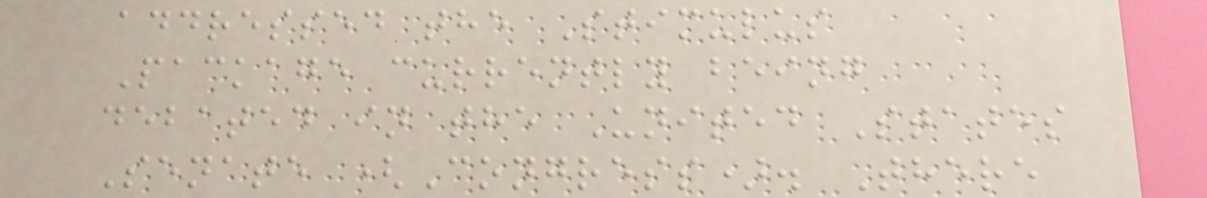addressed the Stimulus
Package currently being
debated in the United States
Senate (Congress). There
